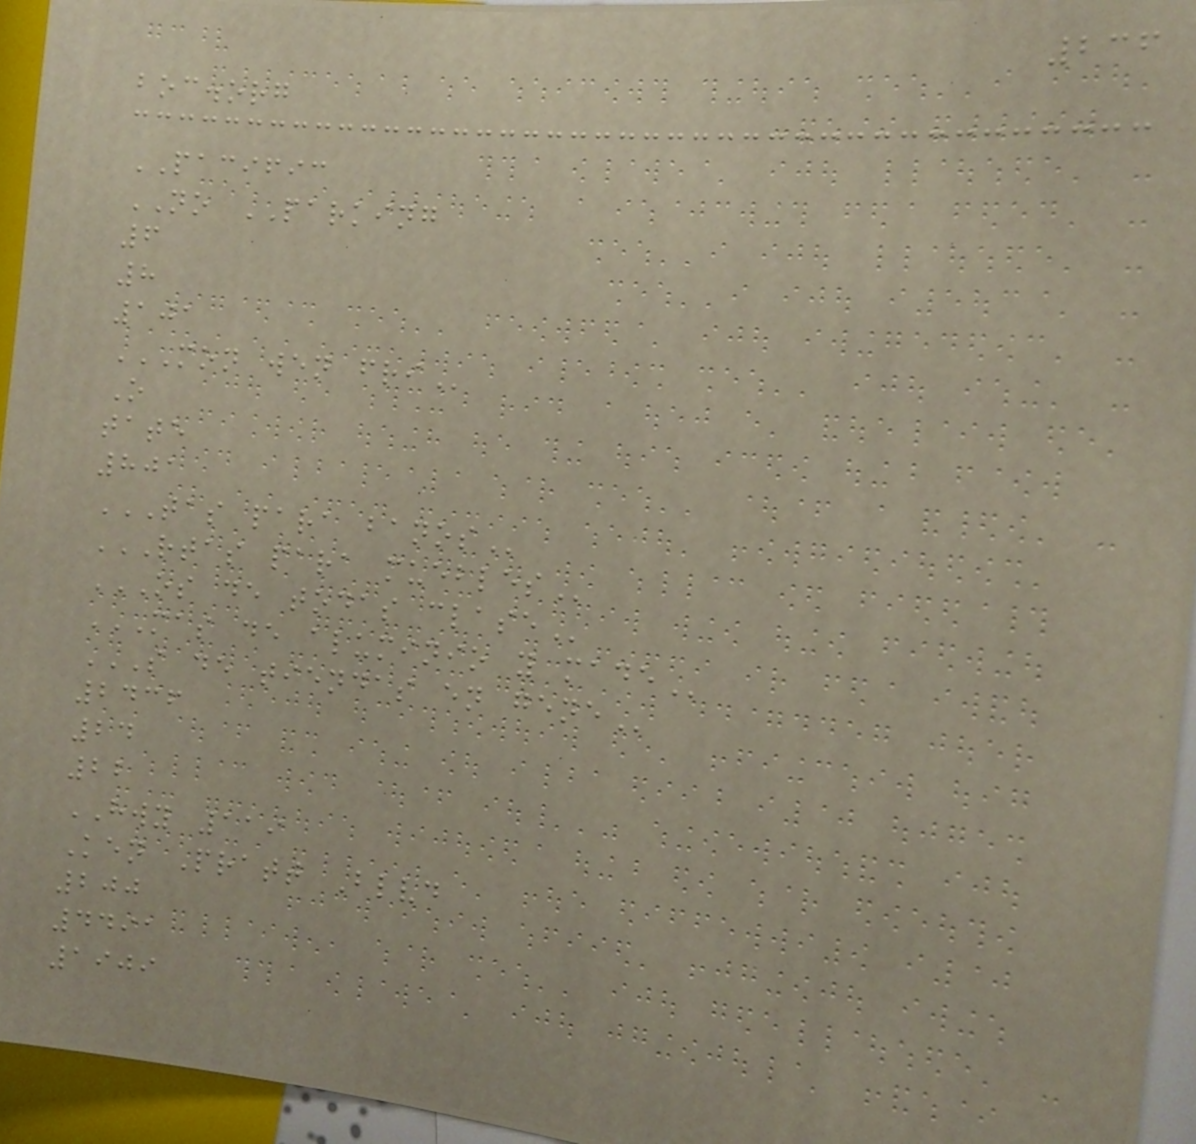236
boc.org
PACIFIC
NO PARKING
6
8
101
MON WEN FRI
O
tate
801
TAS PARA BANOS
RTAS PARA MUEBLES
OS DE TODAS CLASE
MAS DE ALUMINIO Y MADE
S DE TIENDAS EN GENE
2436
24
22
HWY 119
Ken Pratt Blvd
200
4491
1909
